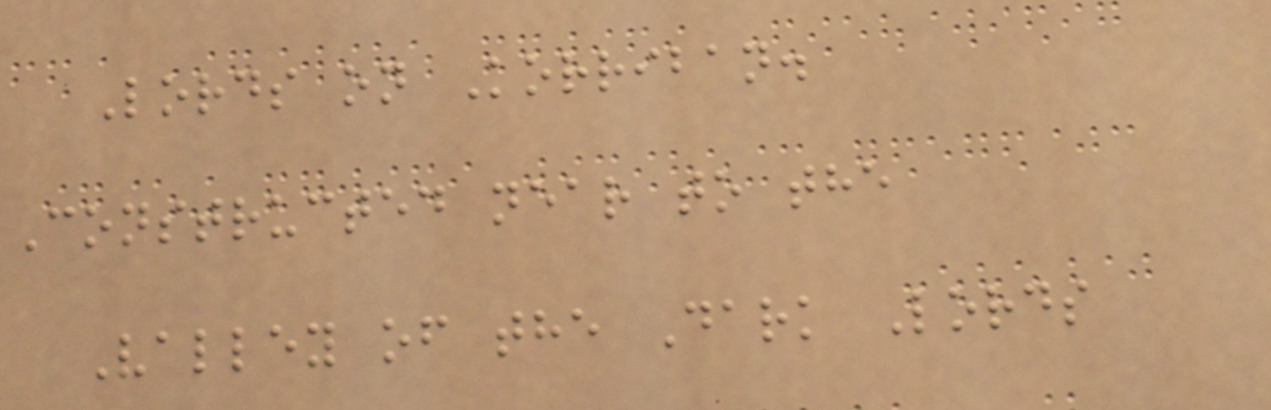Lords on Korriban.
Constructed near to the
Valley of the Dark Lords
